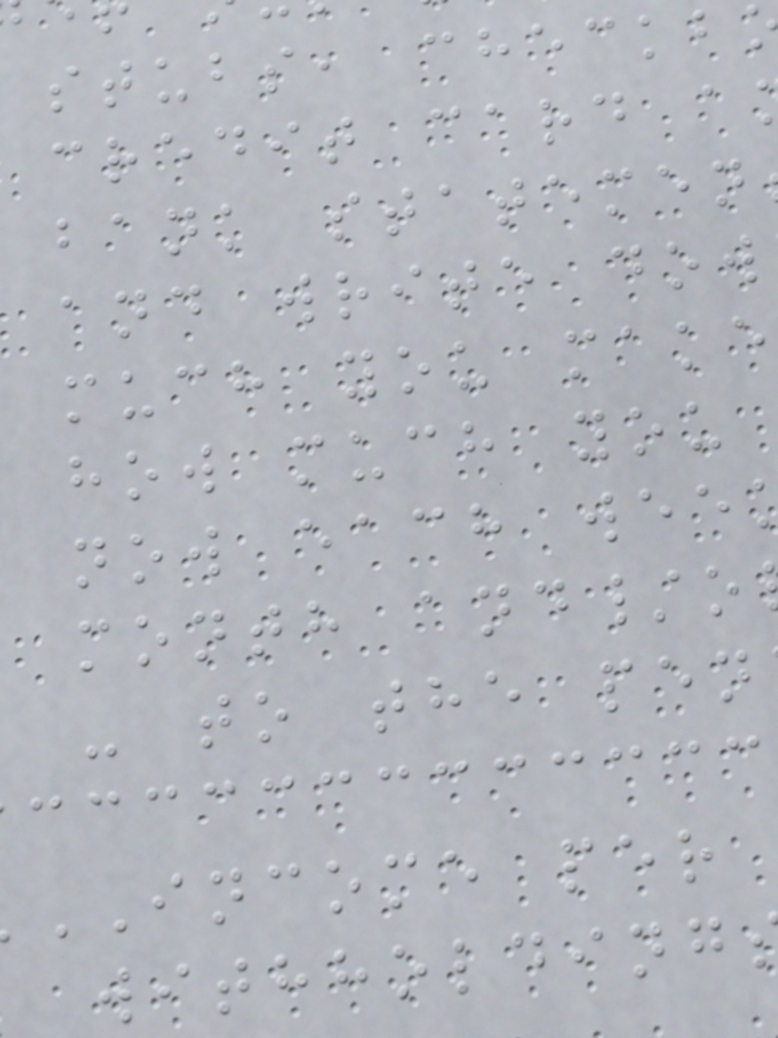stubs, checkb
credit card a
bank statemen
and write dow
much you make
how much you
now each wee
month and/o
- to the pen
INCOME per
